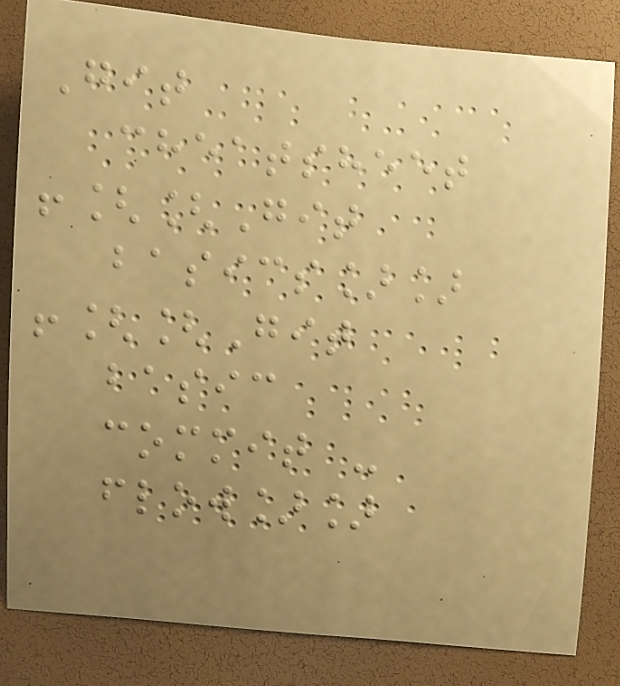Git
cheatsheet
![[Git
basics]]
![[Git
basic
commit -
flow]]
